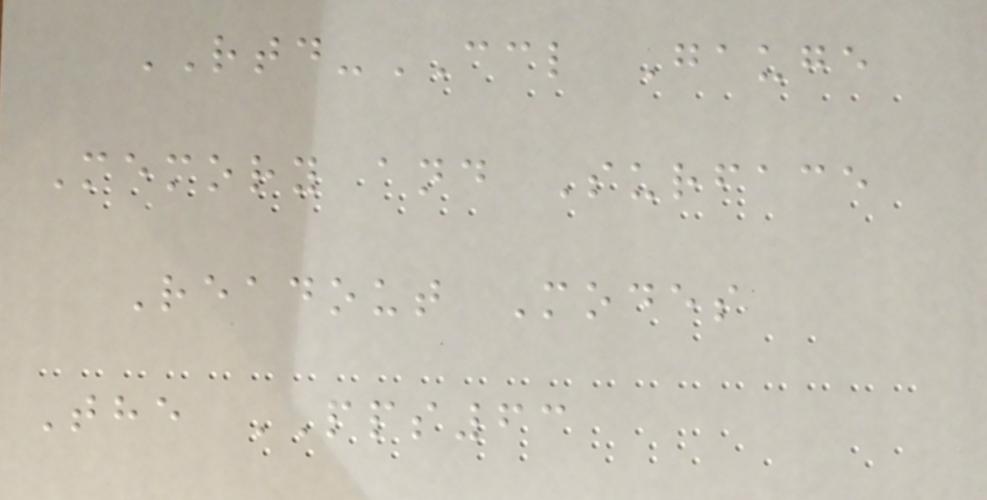RTD-CCL Gauge
Memory and Surface
Readout Modes
The PPS63
